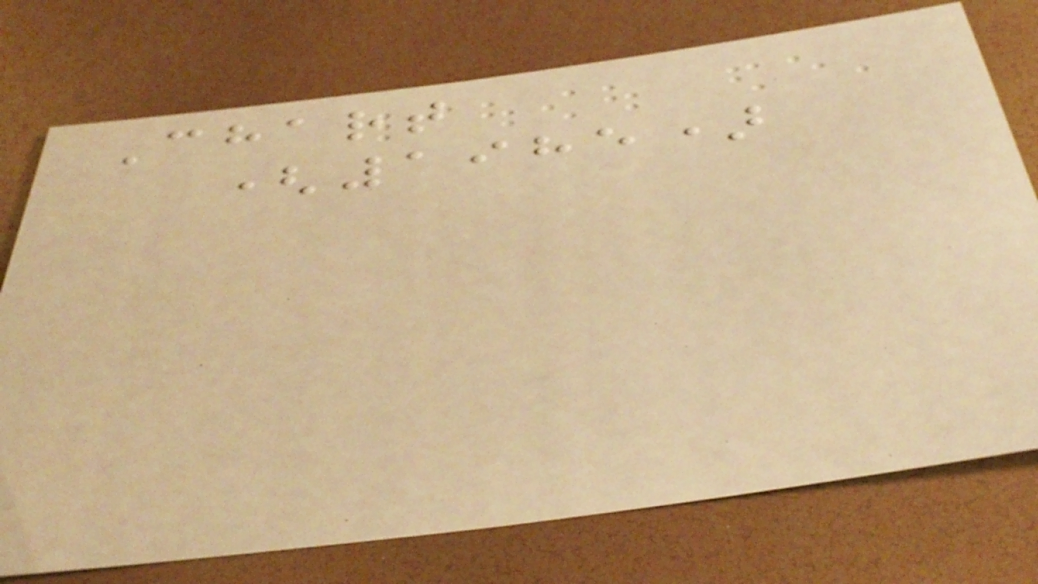Chart
(1985)
